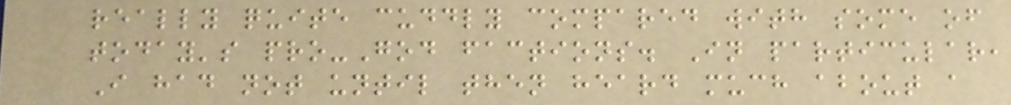really quite cuddly compared with some of
today's pro-God factions. In particular,
I had not until then heard much about a
